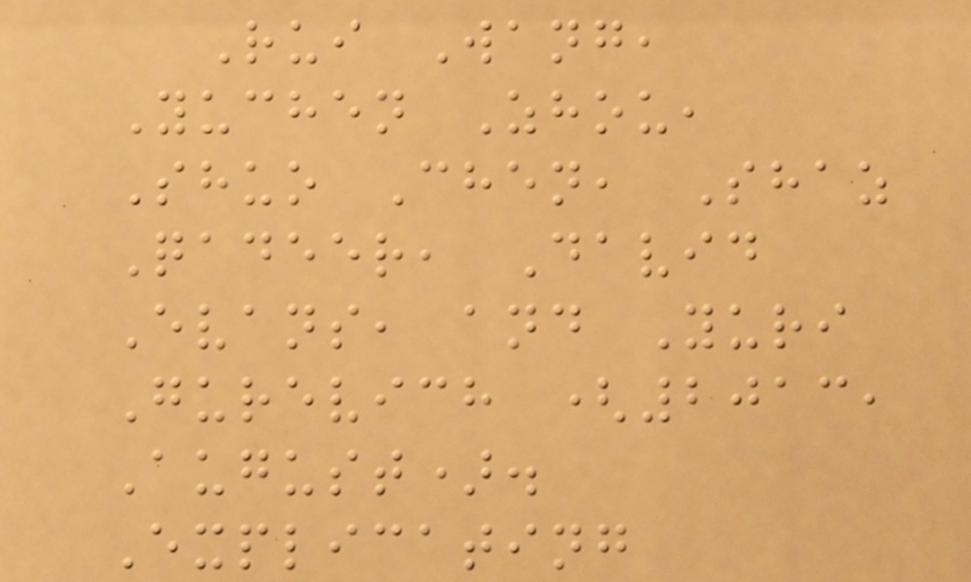Rui Wang,
Yuchen Zhou,
Shuo Chen, Shaz
Qadeer, David
Evans, and Yuri
Gurevich (2013,
August).
Explicating
